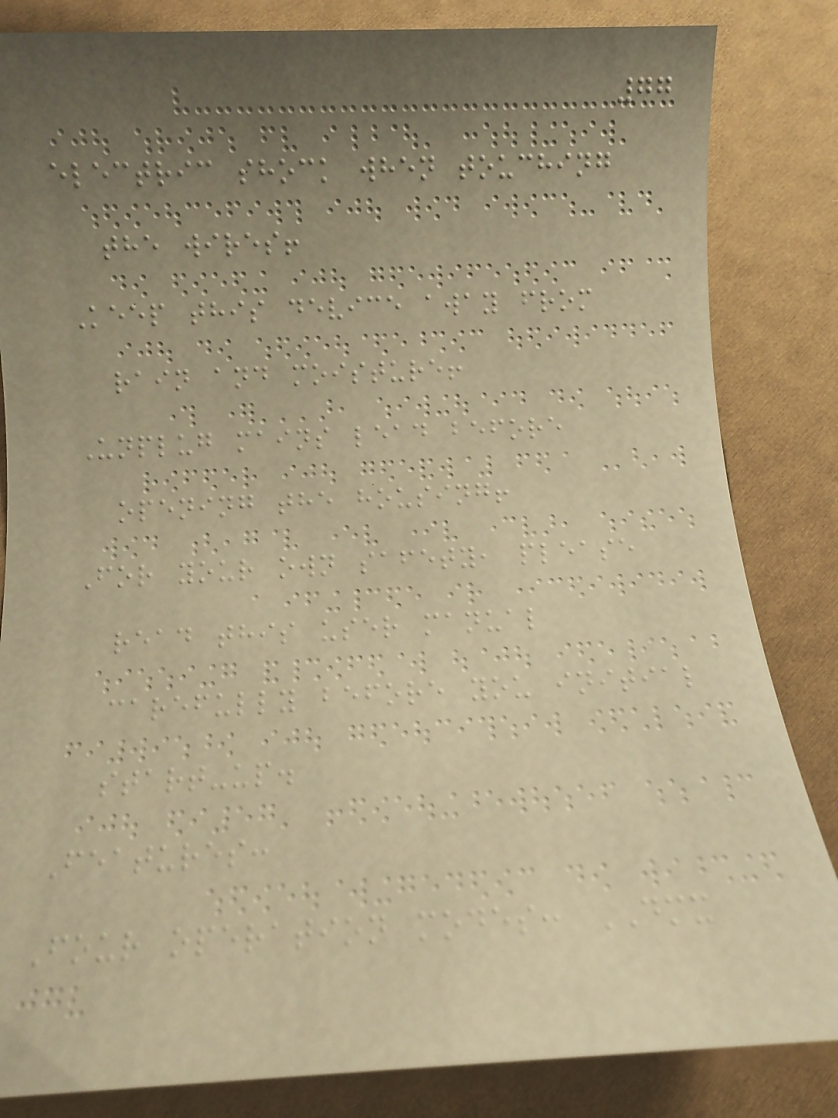77
electric shock when touching
the wires!
Keep this device away from
rain and moisture!
Unplug mains lead before
opening the housing!
For your own safety, please
read this user manual
carefully before you initial
start-up.
Features:
Four operation modes: DMX
